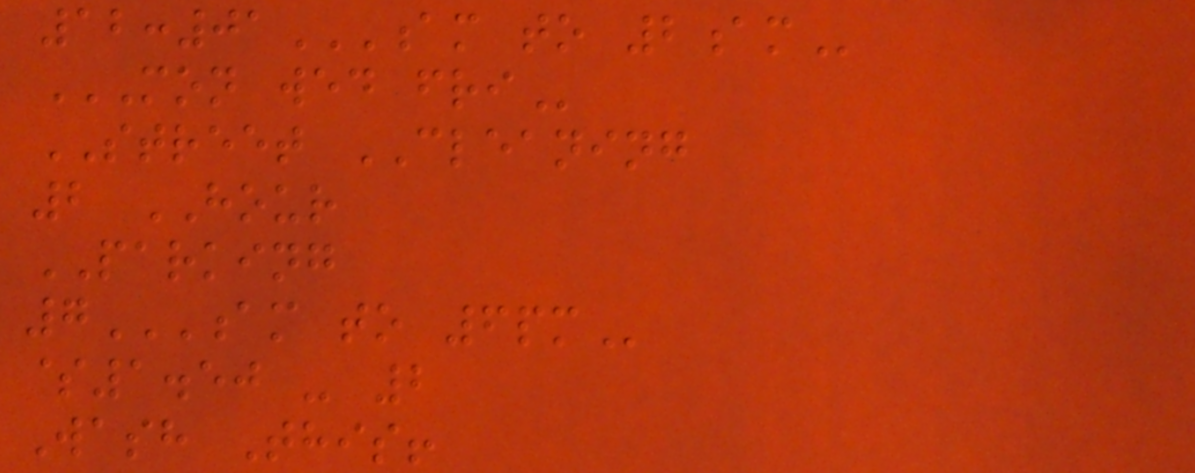12:01AM TO 2AM
MON WED FRI
STREET CLEANING
2 HOUR
PARKING
7AM TO 6PM
$1.50 - 2
Wash This!
